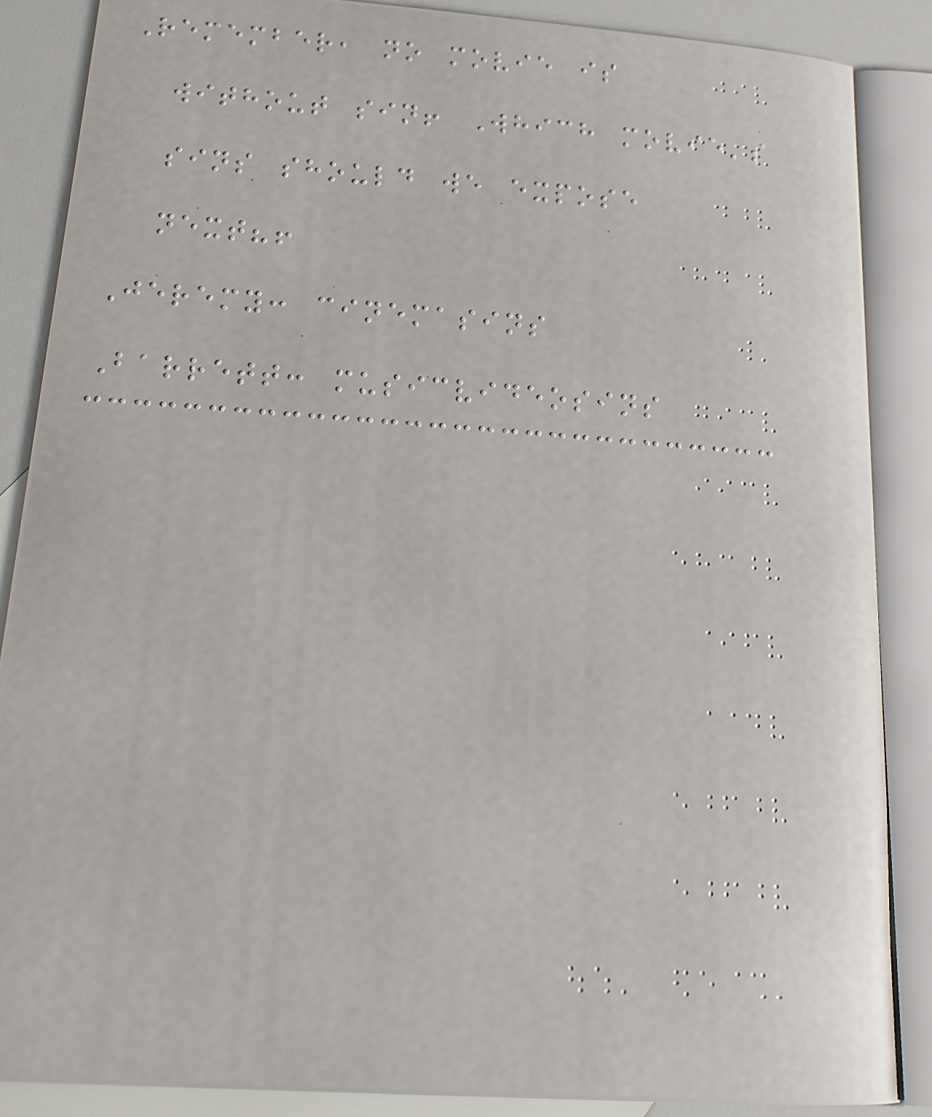Remember, no movie is
without sin! Which movie's
sins should we expose
next?!
Jeremy: cinemasins
Barrett: musicvideosins
